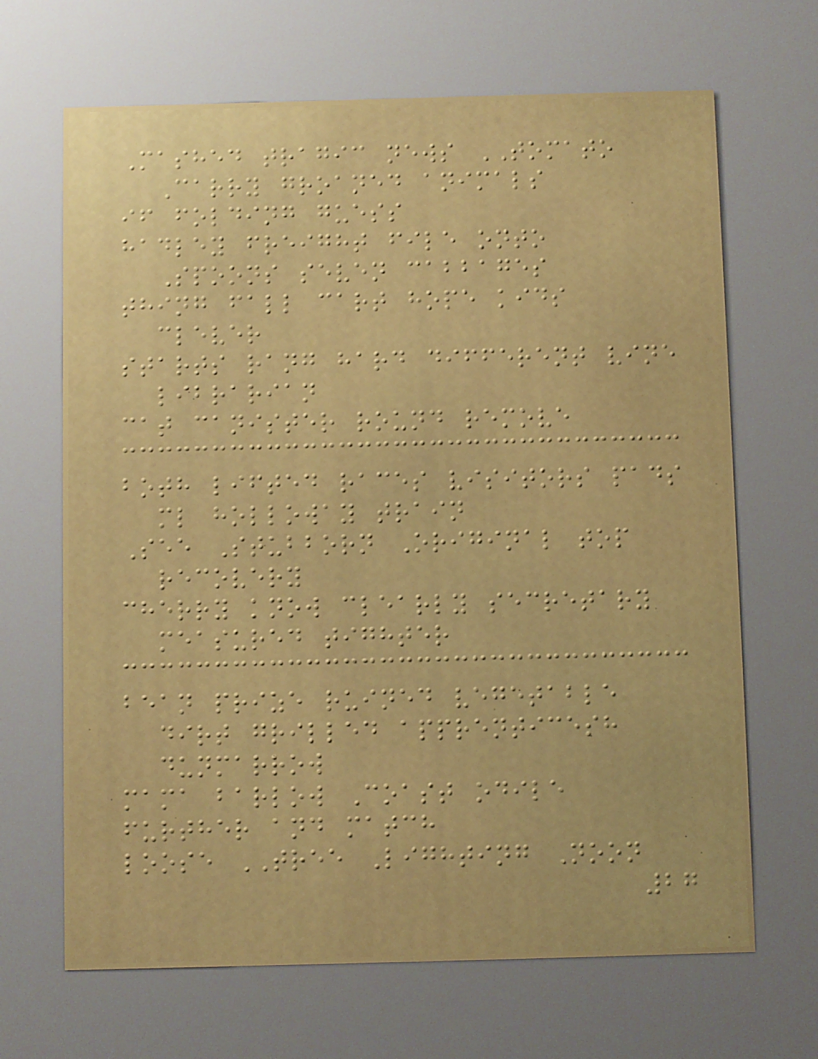Mashed tragic news TOMATO
Carry groaned animals
if folding guess
hadley freight file onto
Spoons seven cabbages
thing fall cart hope kids
clever
starts rang hard different vine
librarian
cat canister round remove
both lifted races visitors pads
ml holloway train
See Stubborn Original top
recovery
cherry know clearly secretary
measured tighter
bean prize ruined vegetable
dirt grilled apprenticesh
dunmarrow
mama barlow Coast odile
further and match
loose TREE Lighting Noon
27
